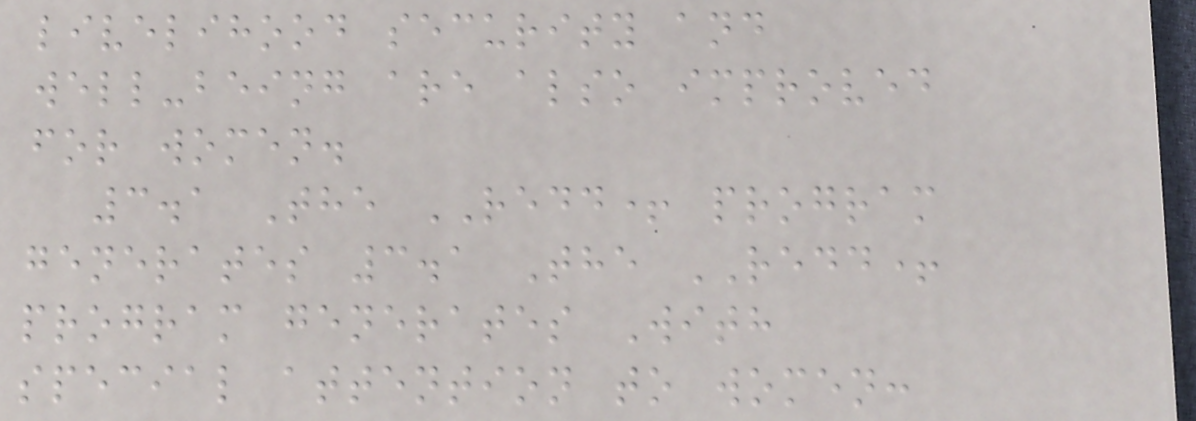livelihood security and
well-being are also improved
for women.
3.1 The REDD+ program
generates 3.1 The REDD+
program generates With
special attention to women:
